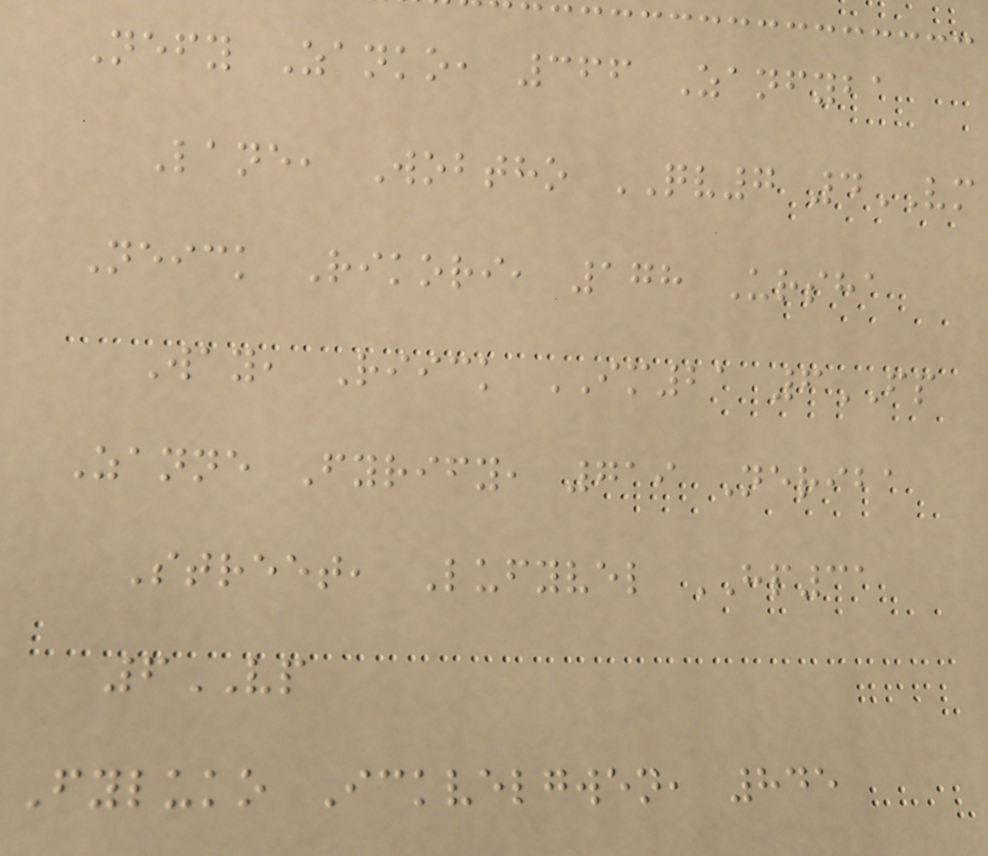Nefy Zanko, 366 Zanfyba
Lane, Wobtho QV7 4VM
Neick Rikori, 178 Ursha
Way, Riick IM21 6FP
Zanne Fyrify, 719 Neriba
Street, Lufyvel HP31
6VP
Fyluko Ickvelgwen, 845
